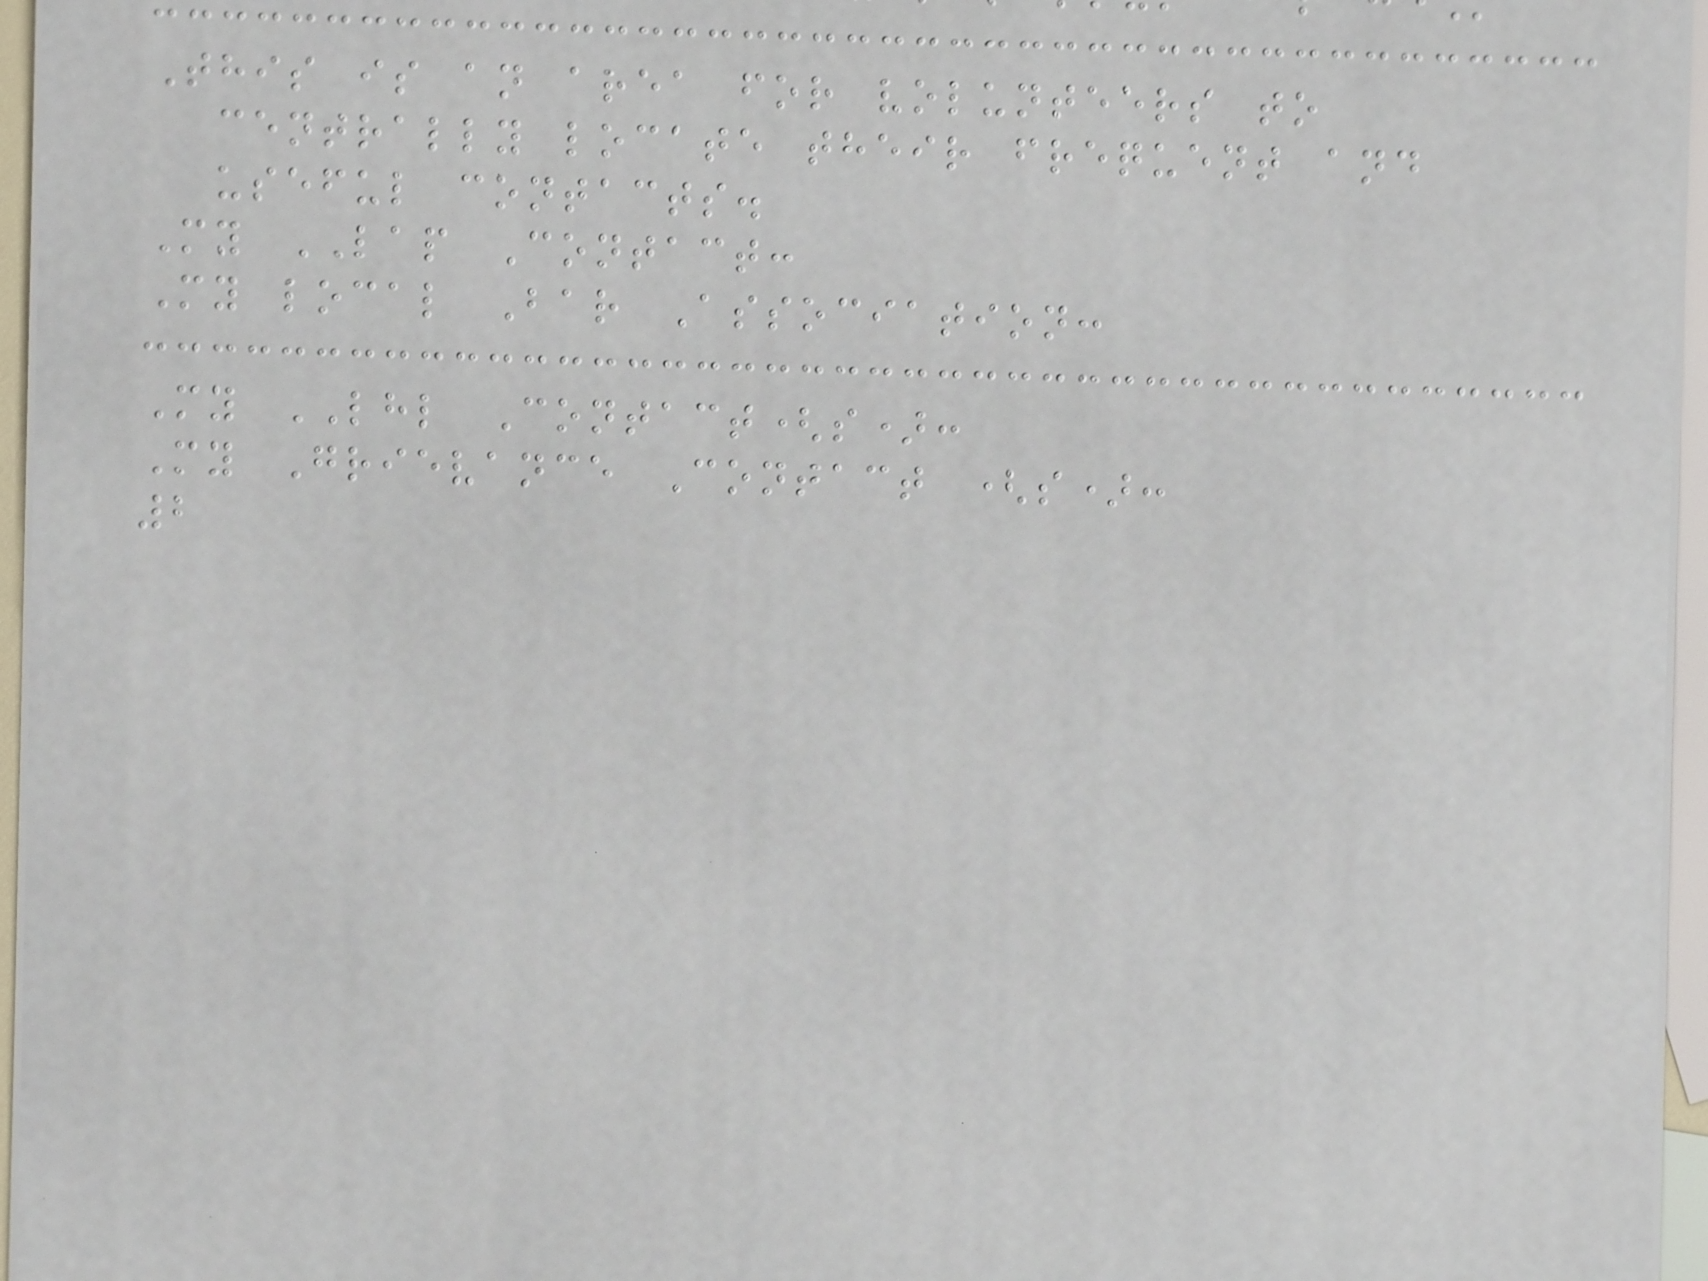This is an area for volunteers to
centrally locate their frequent and
useful contacts.
My LAP Contact:
My local Bar Association:
My LHL Contact(s):
My Grievance Contact (s):
2
